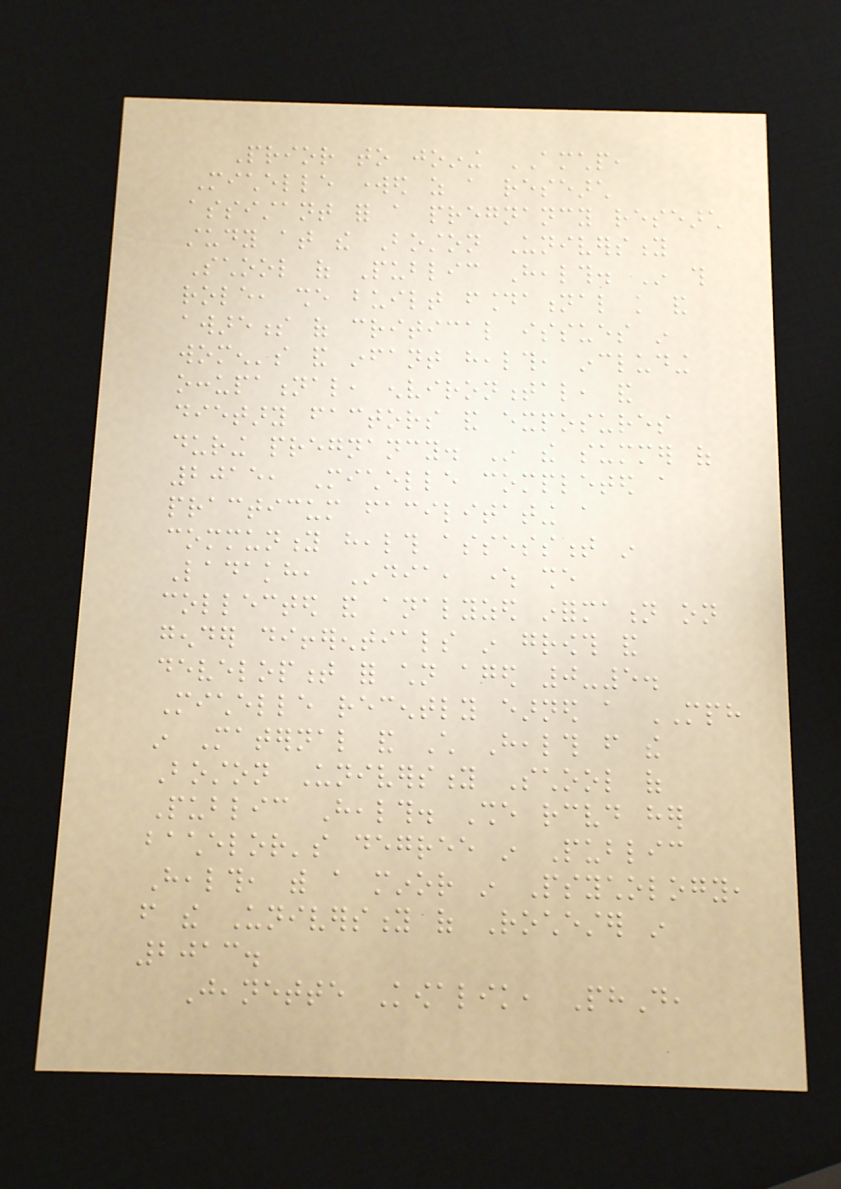Prior to joining AMCHP,
Michelle worked as a research
assistant for a pregnancy research
study at the Boston University
School of Public Health. In this
role, she built foundational knowledge and
awareness of critical issues in
women's and infant health, including
occupational, environmental, and
dietary factors and exposures
during pregnancy. In the summer of
2015, Michelle completed a
practicum facilitating a
community health assessment in
Ladakh, India, where she
collected and analyzed information on
gender differentials in growth and
development for children aged 0-5.
Michelle recently earned a MPH
in Maternal and Child Health from the
Boston University School of
Public Health. She received her
bachelor's degree in Public
Health, with a minor in Psychology,
from the University of Rochester in
2013.
Jeanette Kowalik, PhD,
